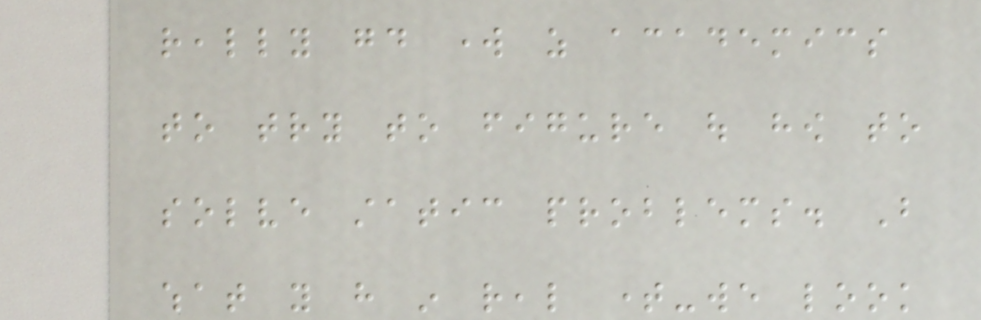really good work as academics
to try to figure out how to
solve static problems. But
what you have in real time-we look
